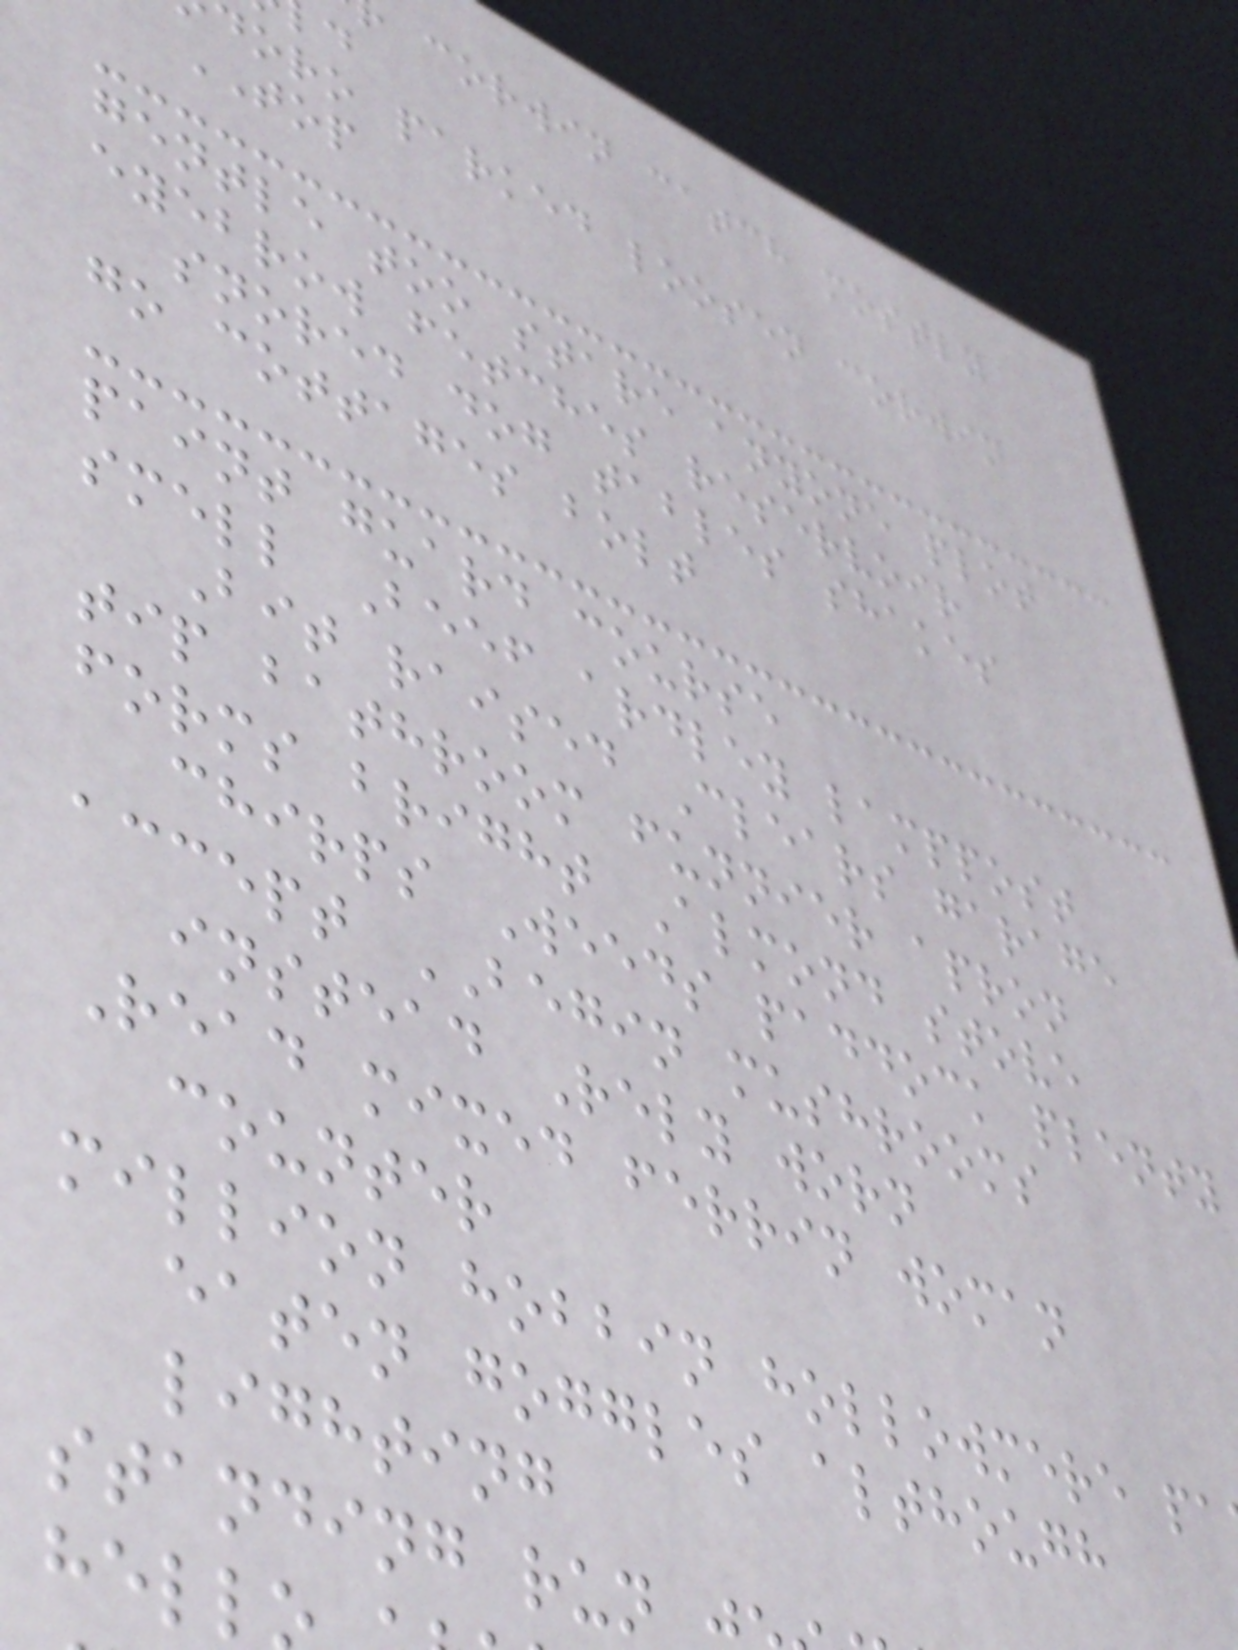corwin catch mostly
doro parked loosen corwin
TOP
gentle too stare anyone plot
eyebrow fetches reservoir
snored dog tables shakes
go cottages bolt
paint guard course
smell Beef ardley lamppost
Bit raised Clears garage
tip bathroom funnier apron
forms bright Almond stove
chirps Weeds paddock plenty
accept BEGIN mushrooms
instead Rely worn
Read mixed ferrin woman
counter
million hobbin hollowmere pa
eaten goggles although
lighting
standing run
